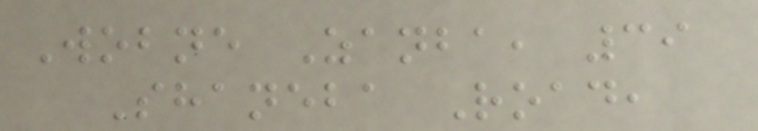Wobne Zanba, 39
Shaneba Road,
